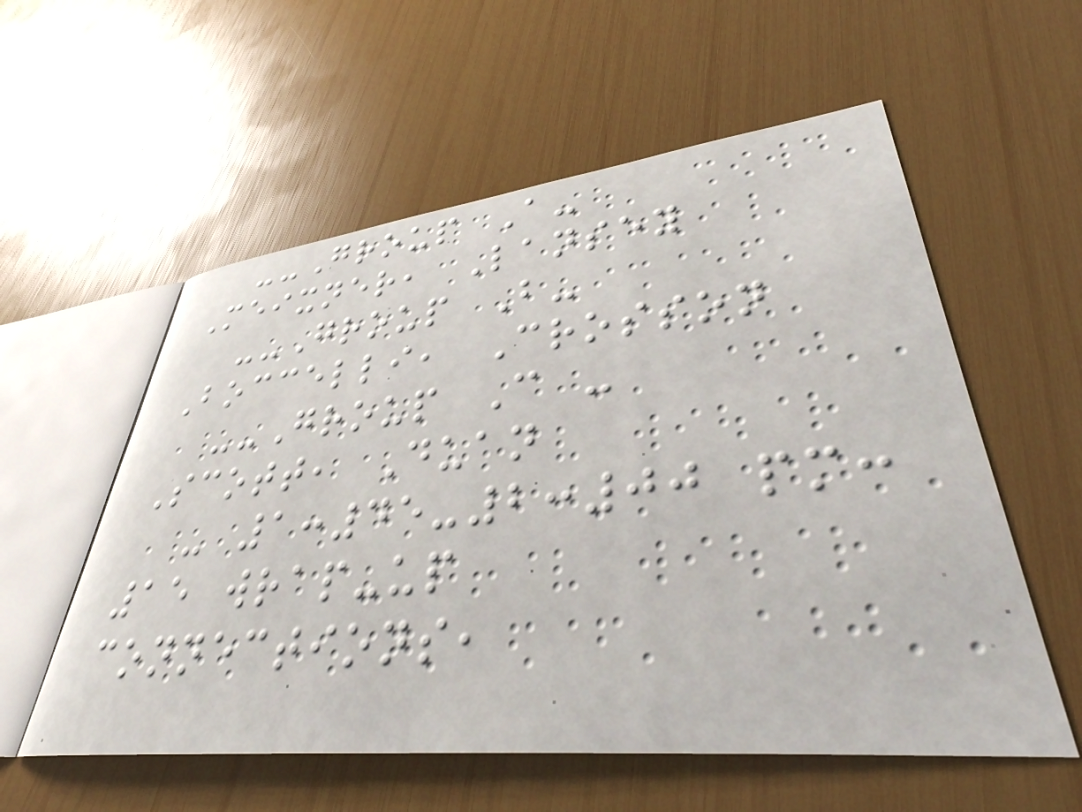--Group A-
Meixner, Lansey
--Group B-
Boccelli, Crosson
--Group C -
Scott, Duan
- 1:45-2:00 pm:
15 wrap-up
connections,
